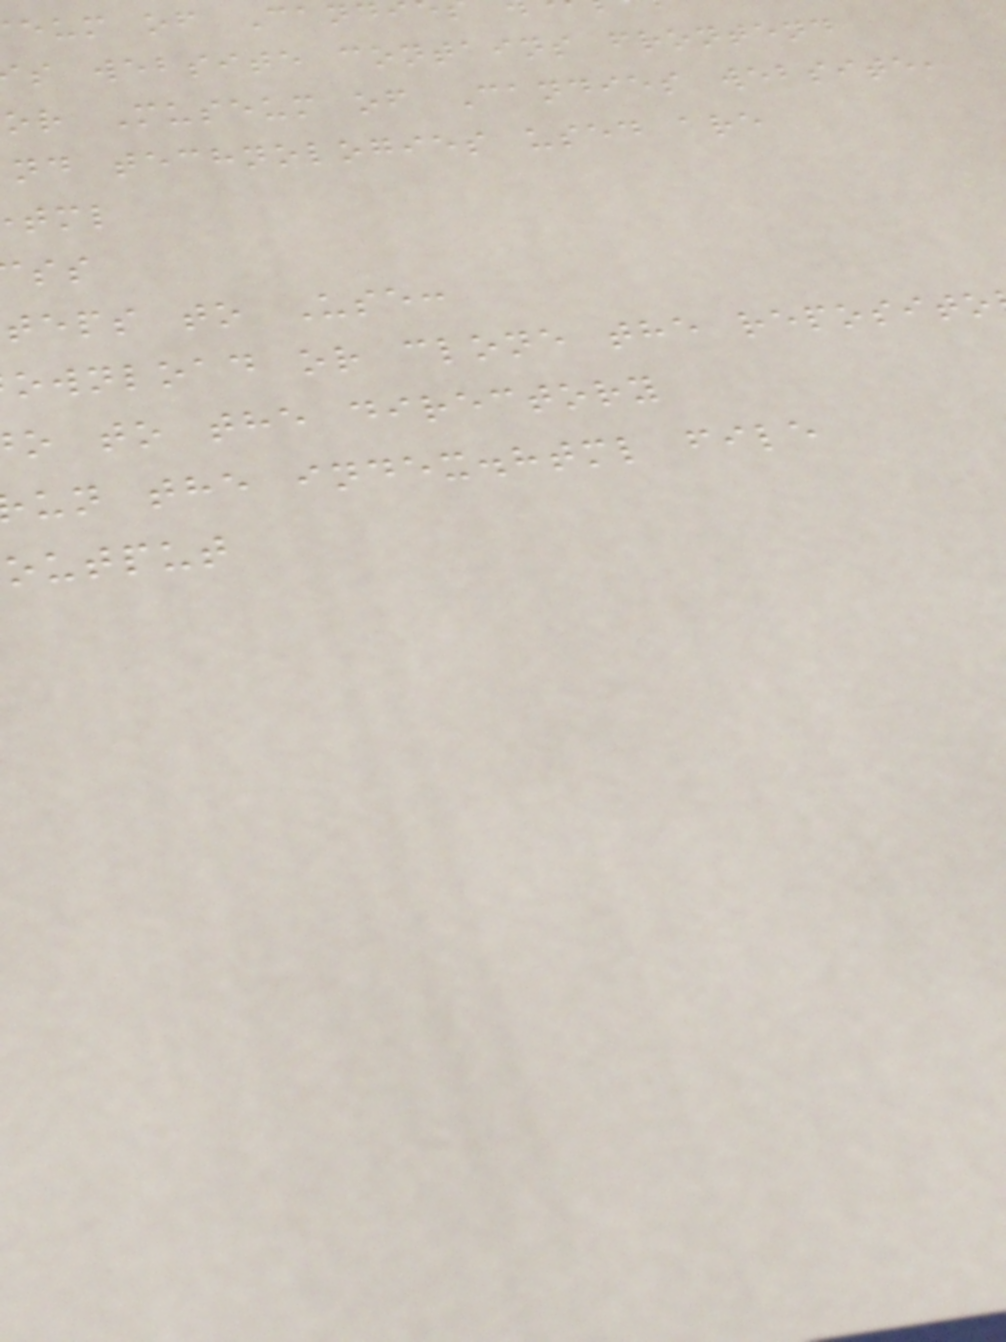eum of Cand
s website contains frontend
or Museum of Candies website,
nd technologies used are
teps to Use:
ownload or clone the reposito
o to the directory
un the index.html file
output
